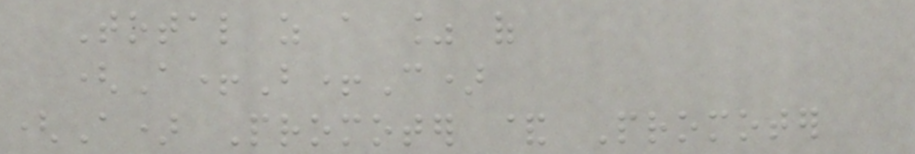Total as a % of
(A+B+C)
(A) Promoter & Promoter
